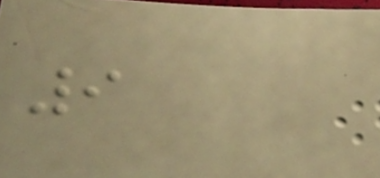9
